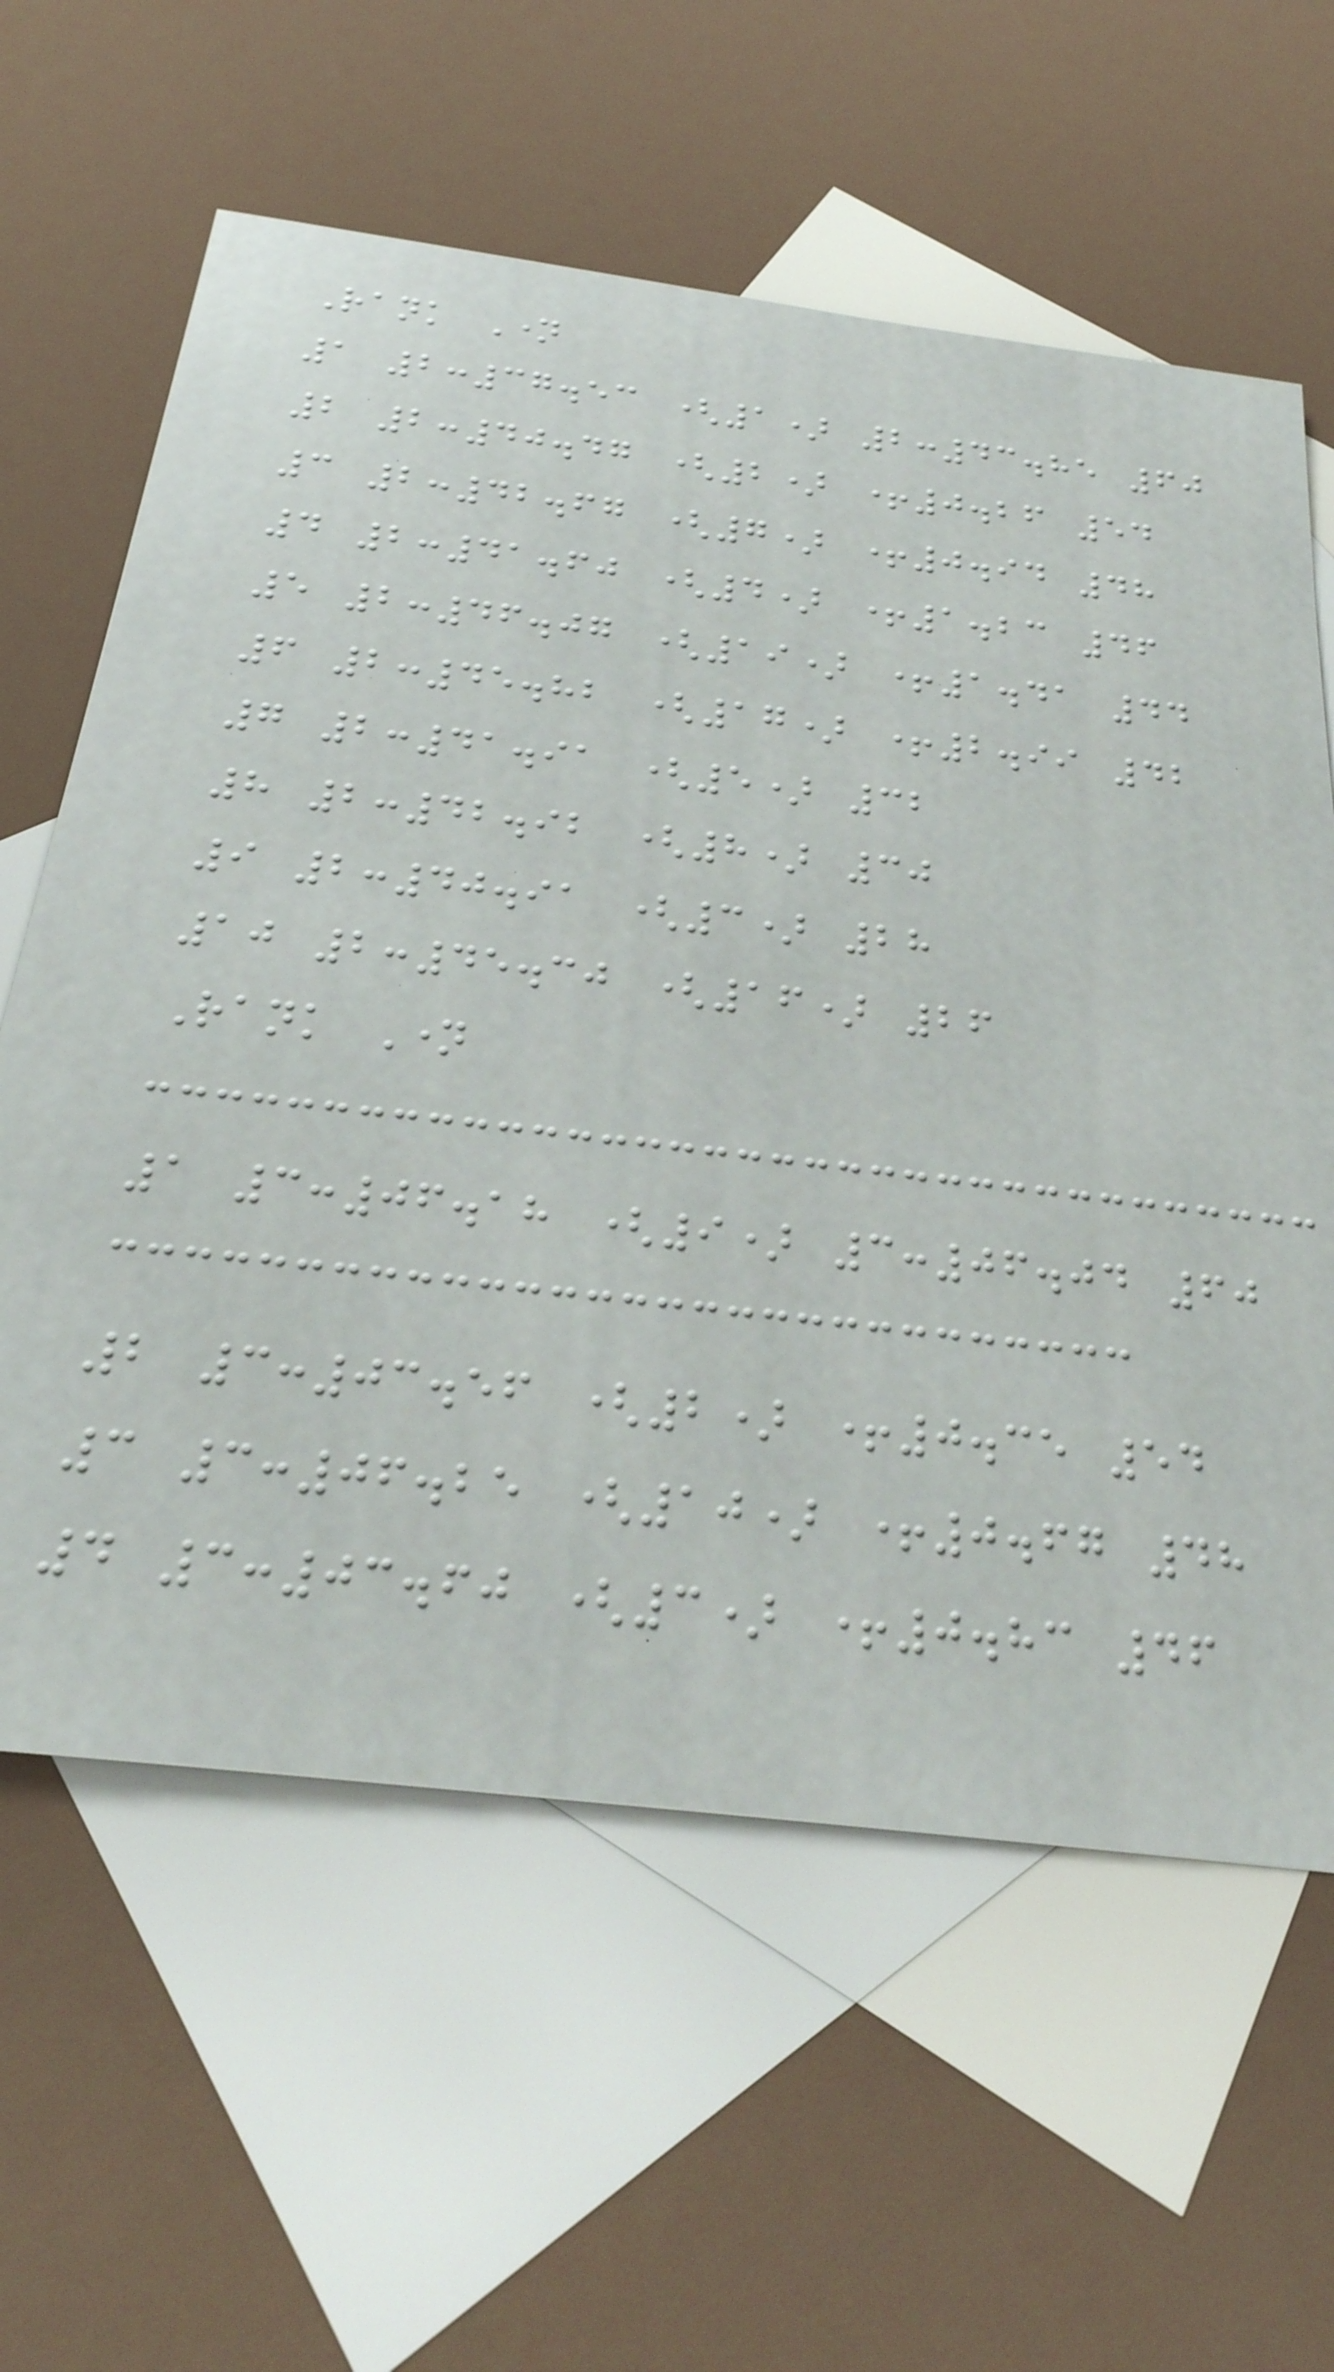Rank Name
1 2:37.53 (1) 2:43.85 60
2 2:40.47 (2) +0.26 54
3 2:42.67 (7) +0.94 48
4 2:41.60 (4) +1.23 46
5 2:46.07 (19) +1.41 44
6 2:45.82 (17) +2.99 42
7 2:41.91 (5) 32
8 2:42.92 (8) 30
9 2:40.91 (3) 28
10 2:45.30 (16) 26
Rank Name
1 3:06.18 (9) 3:06.04 60
2 3:03.56 (2) +0.35 54
3 3:06.25 (10) +0.67 48
4 3:03.60 (3) +0.83 46
